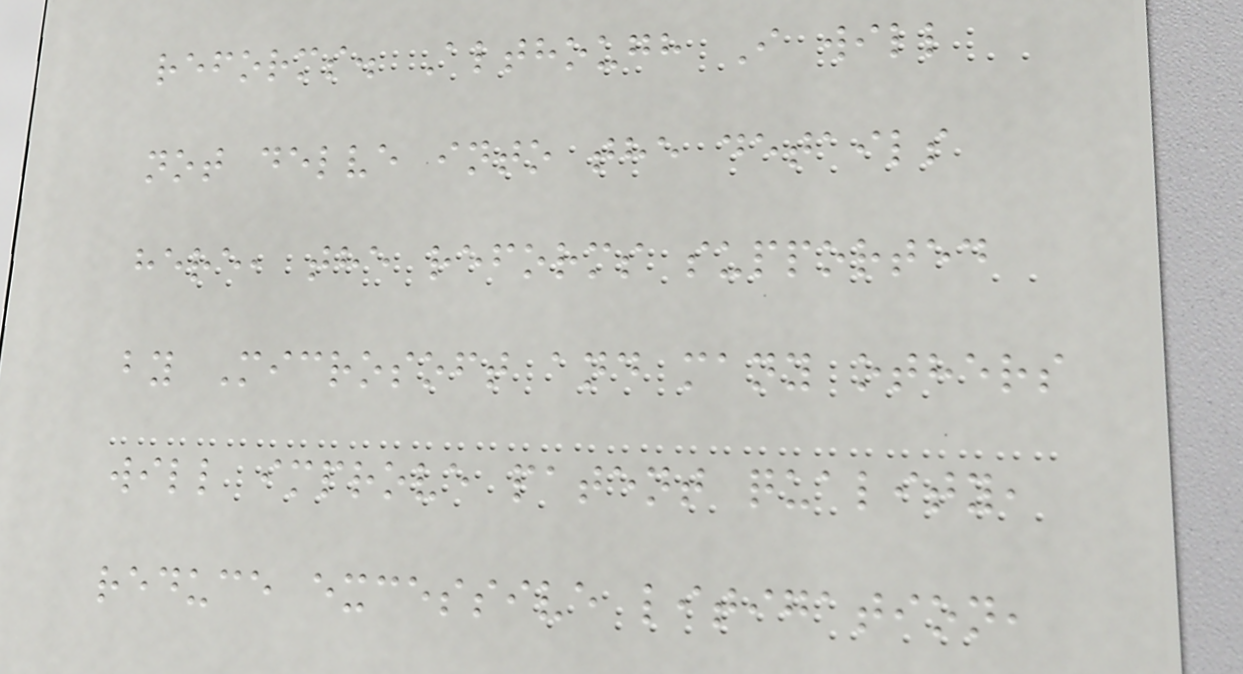reforms. Although I will
not delve into the details
here, the reforms supported
by Microsoft and many others
will improve patent quality,
reduce excessive litigation,
